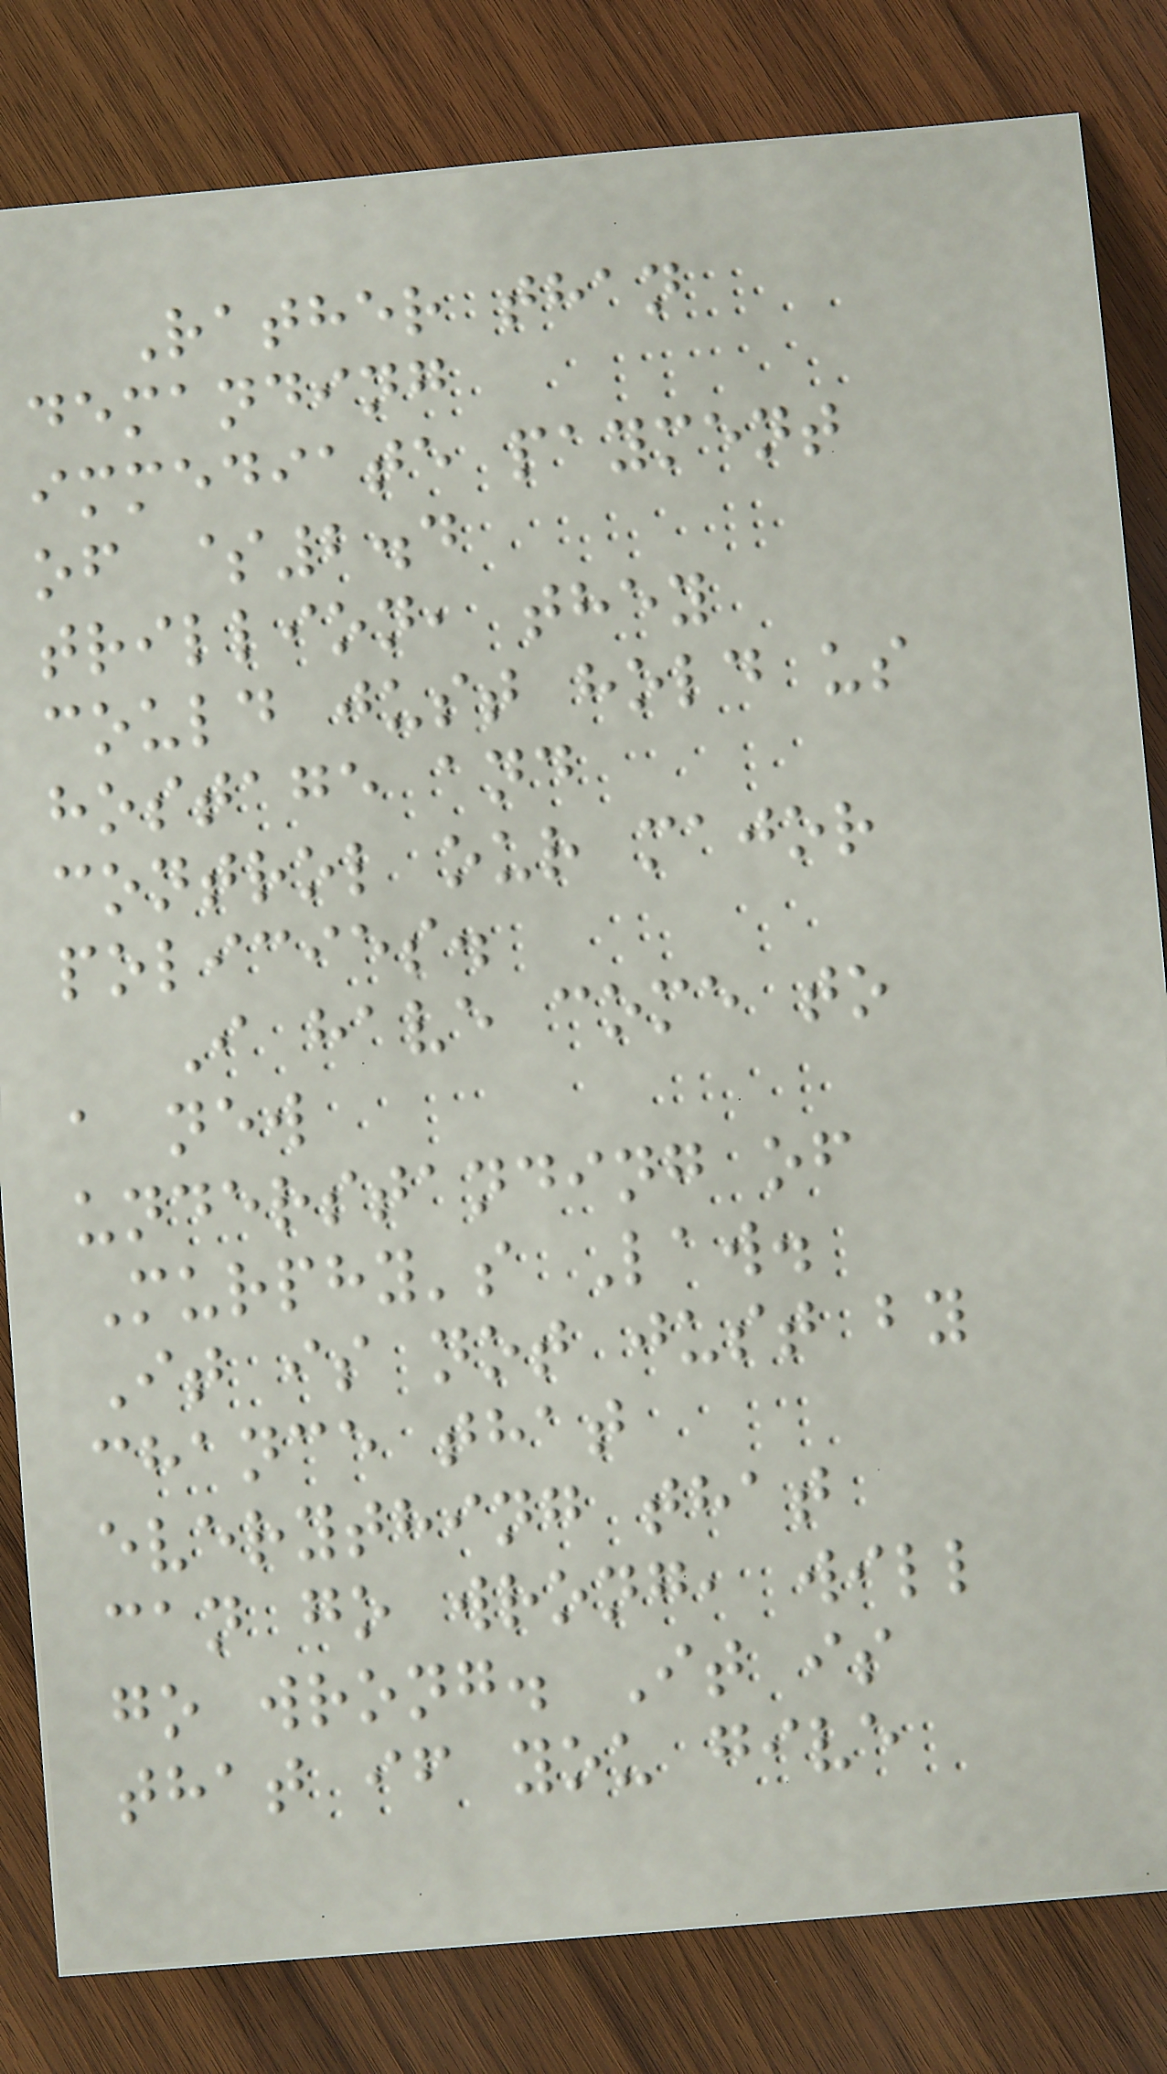Rather than
demanding
immediate payment
of $2.4
trillion, they
could just hold us
hostage and
control our major
policies.
I have come to
a new
understanding of
Murphy's Law.
It is not just by
chance that
everything that
can go wrong, will
go wrong. It is
that if you give
